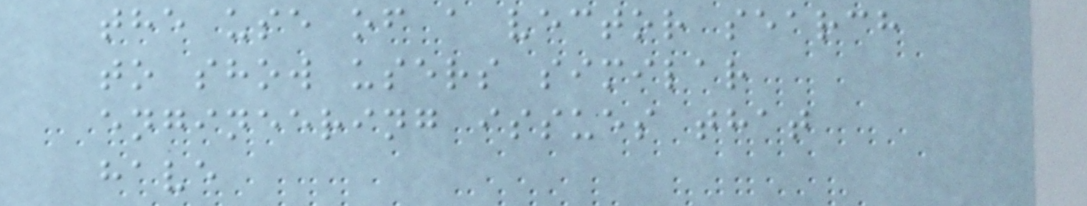the use of a vector search
to show users similar
engineering issues that
have
